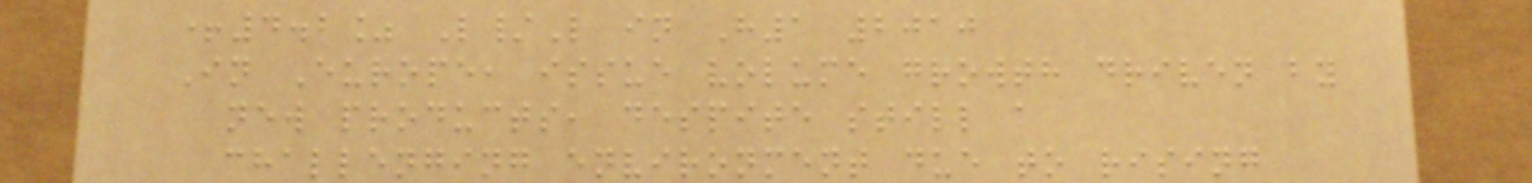+4.2% L/L in H1 2010
In Europe, issue volume growth driven by
new products, despite still a
challenging environment due to rising
